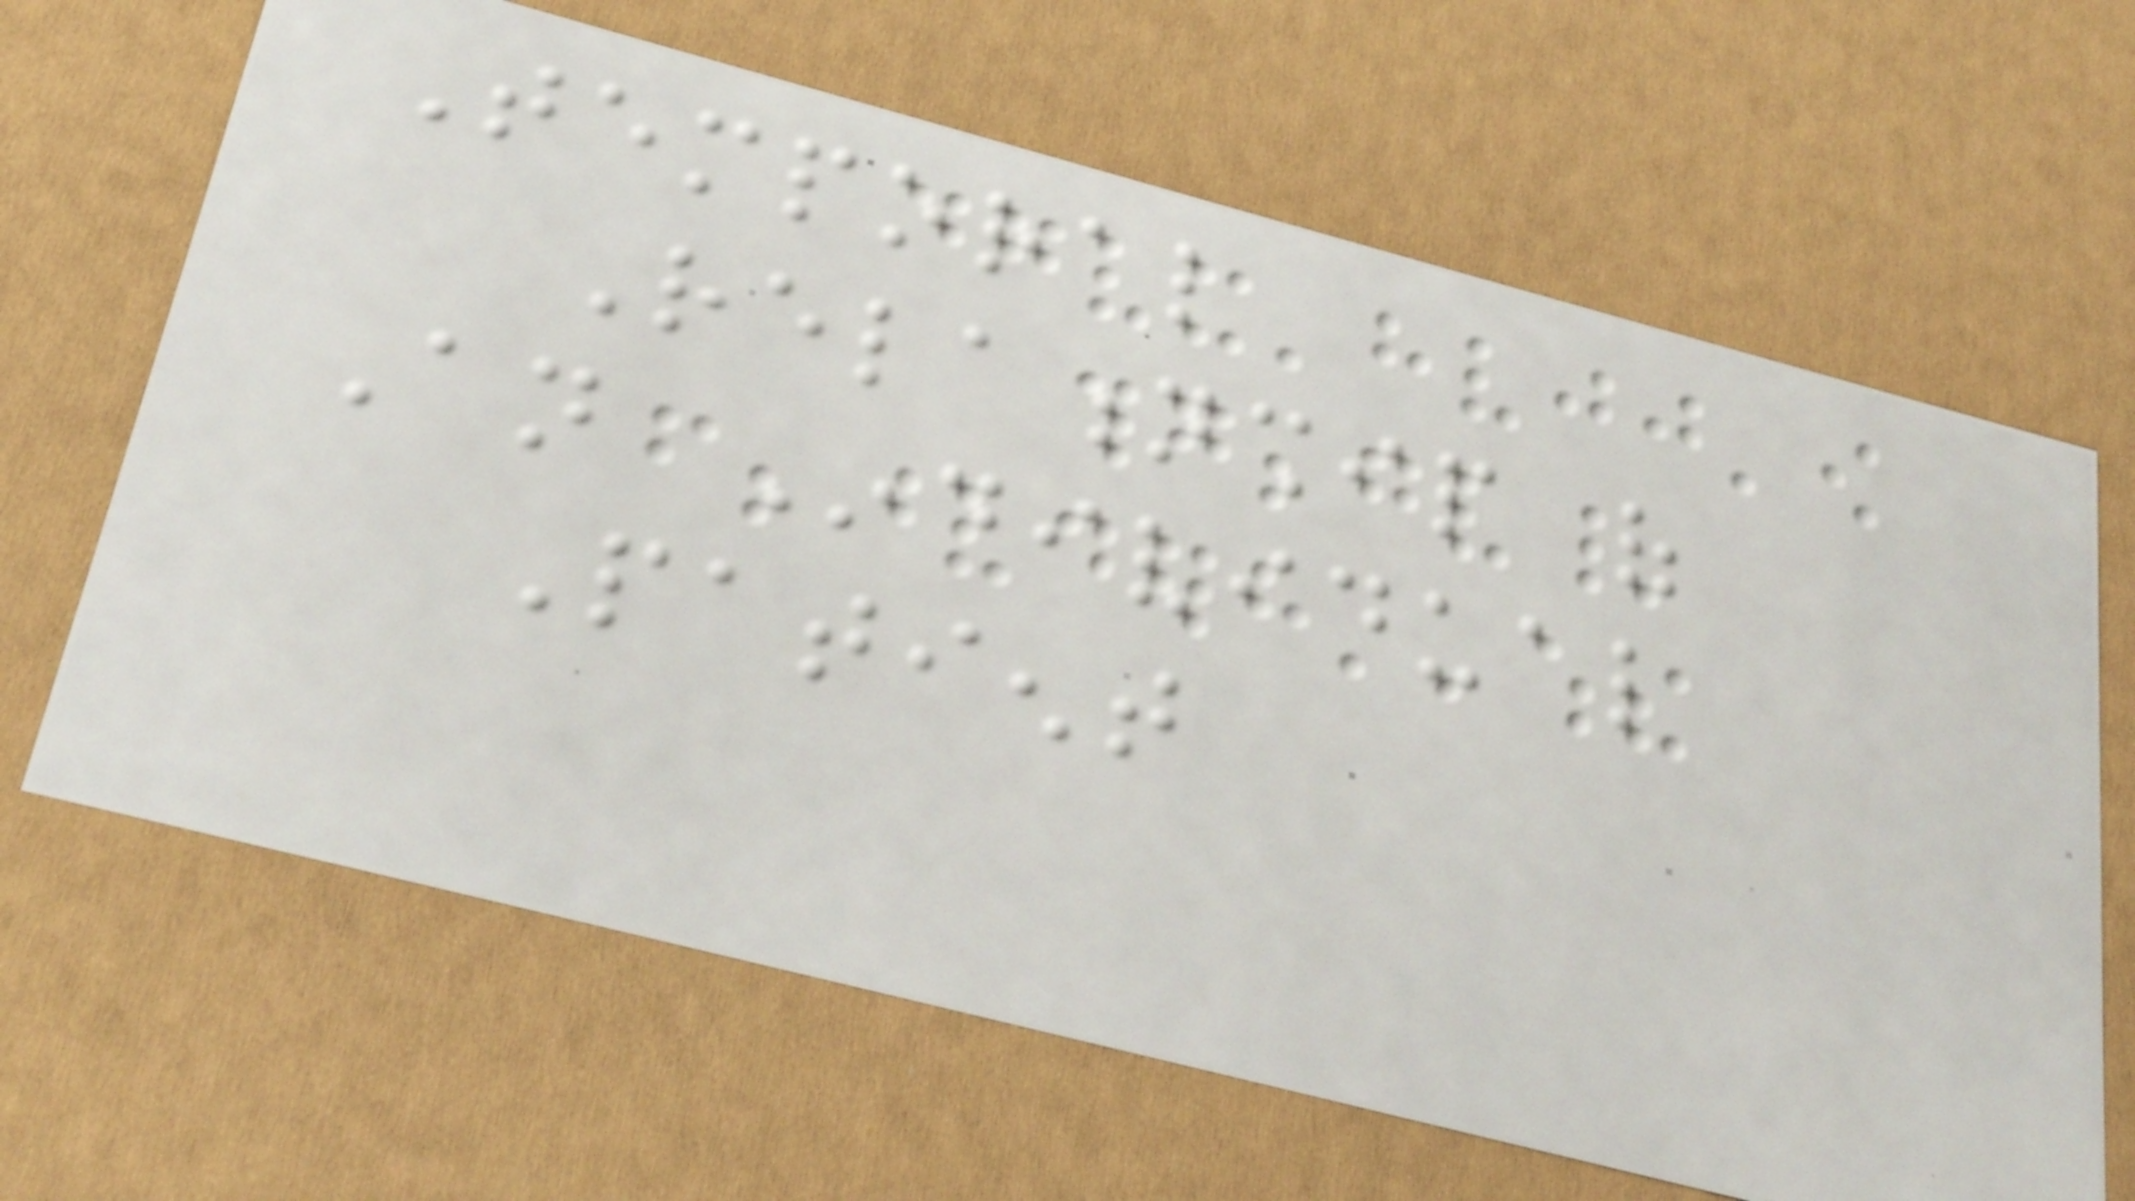Temporal
Relationship of
An Individual
Patient
